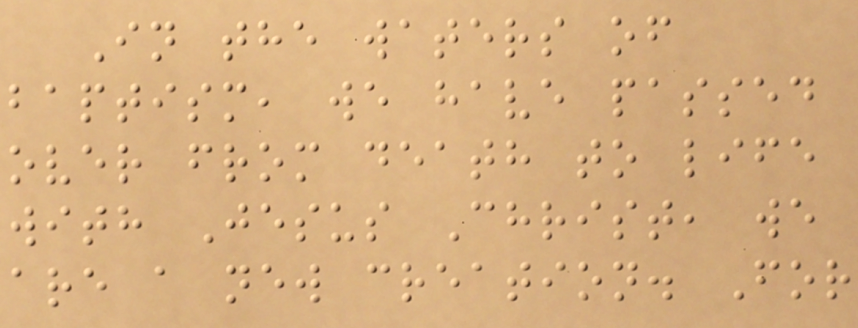In the waters of
baptism, we have passed
over from death to life
with Jesus Christ, we
are a new creation. For
